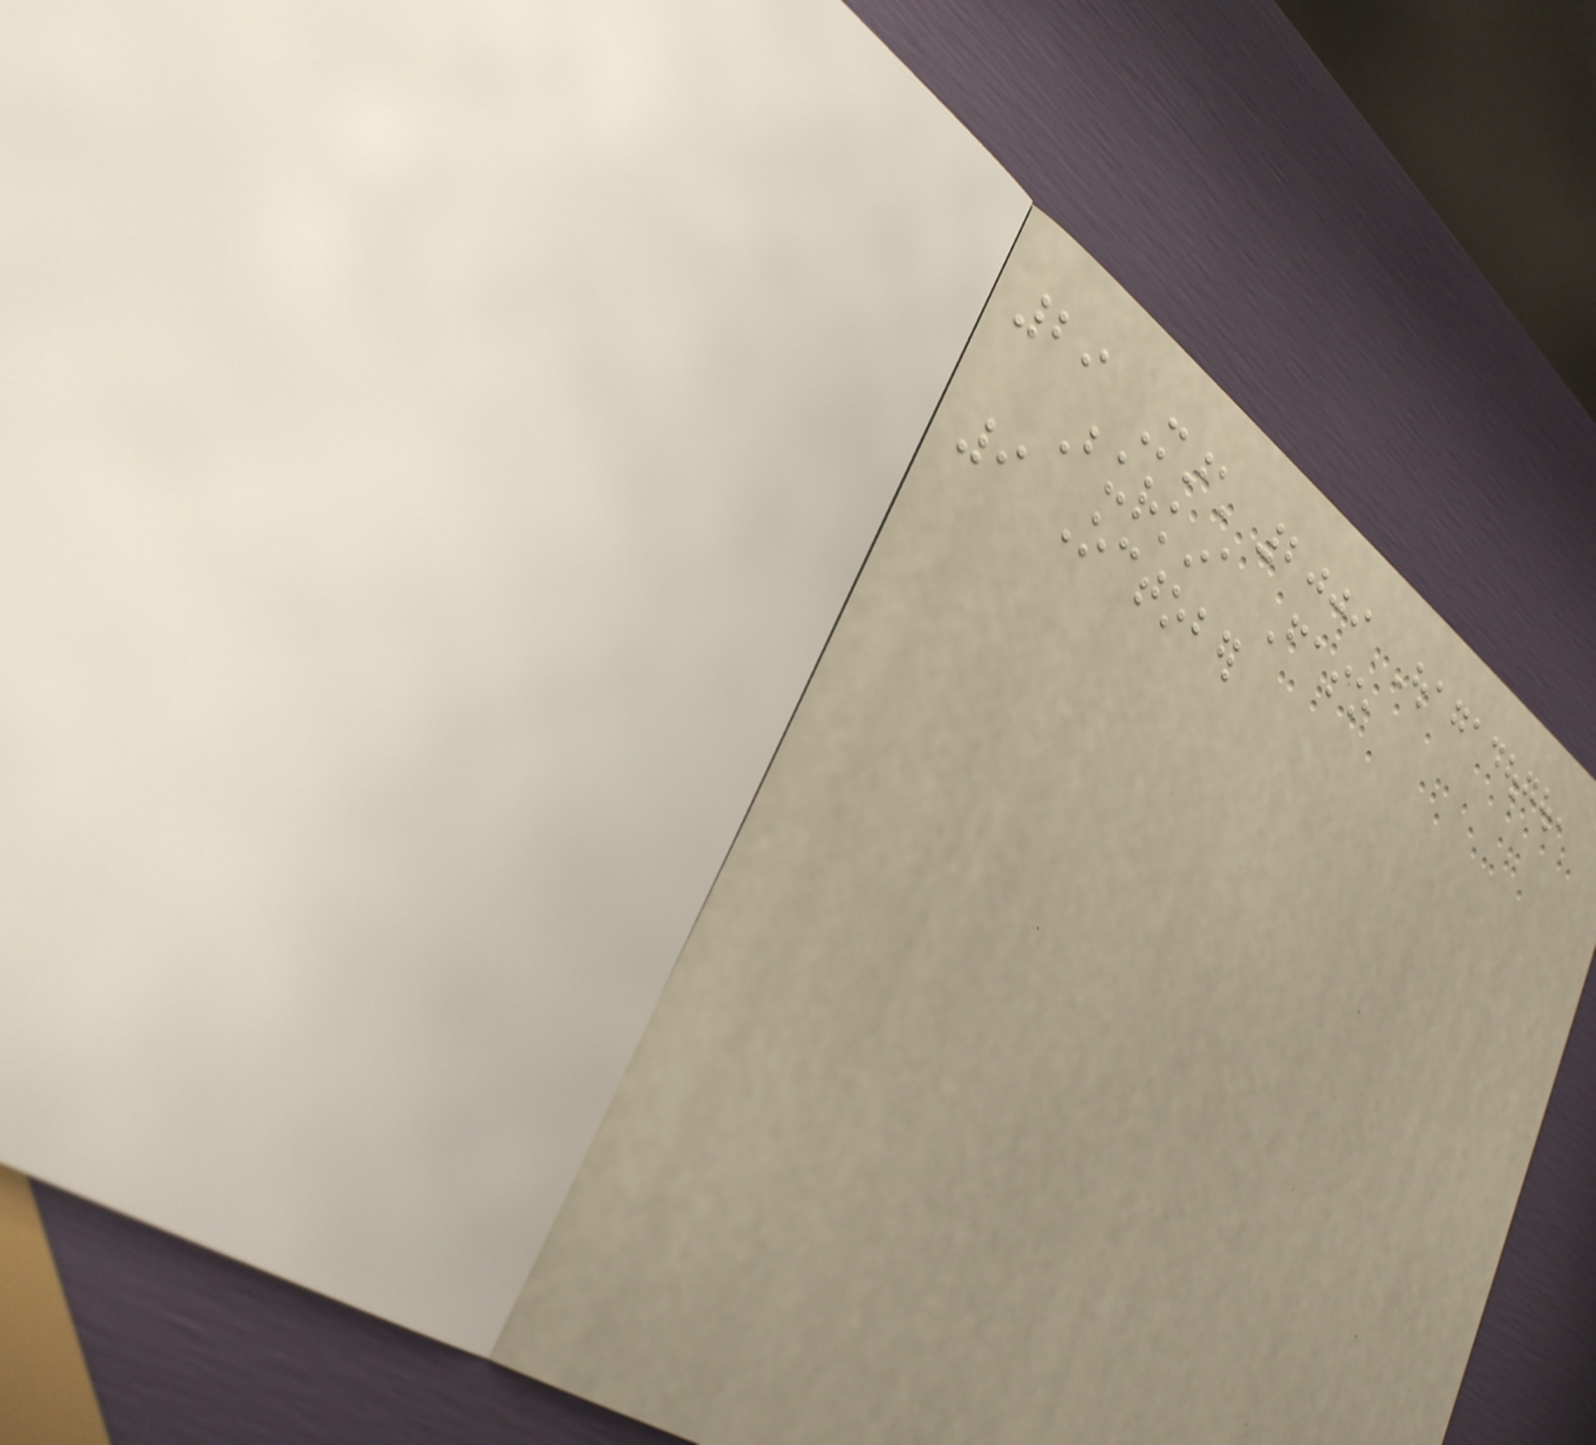29 March 2009 Ouagadougou,
Burkina Faso
9 October
